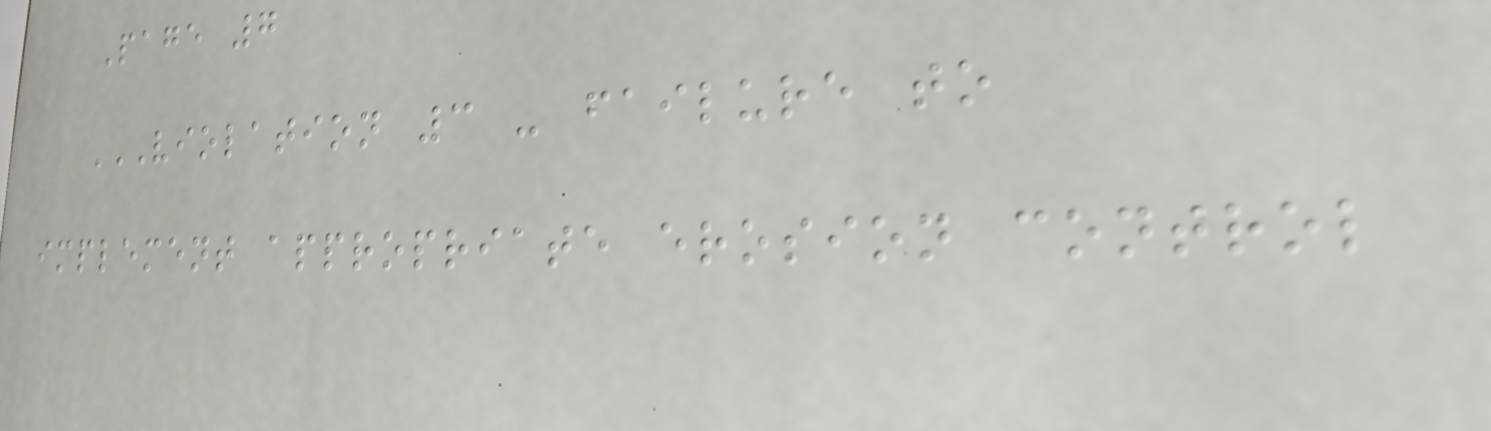Page 7
VIOLATION 3 - FAILURE TO
IMPLEMENT APPROPRIATE EROSION CONTROL
